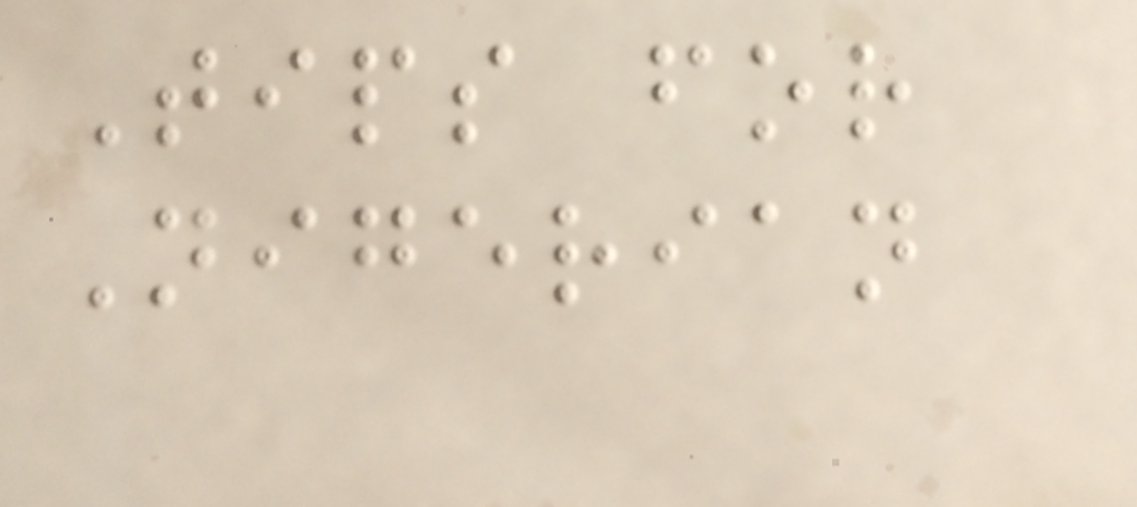Tips for
Nigerian
